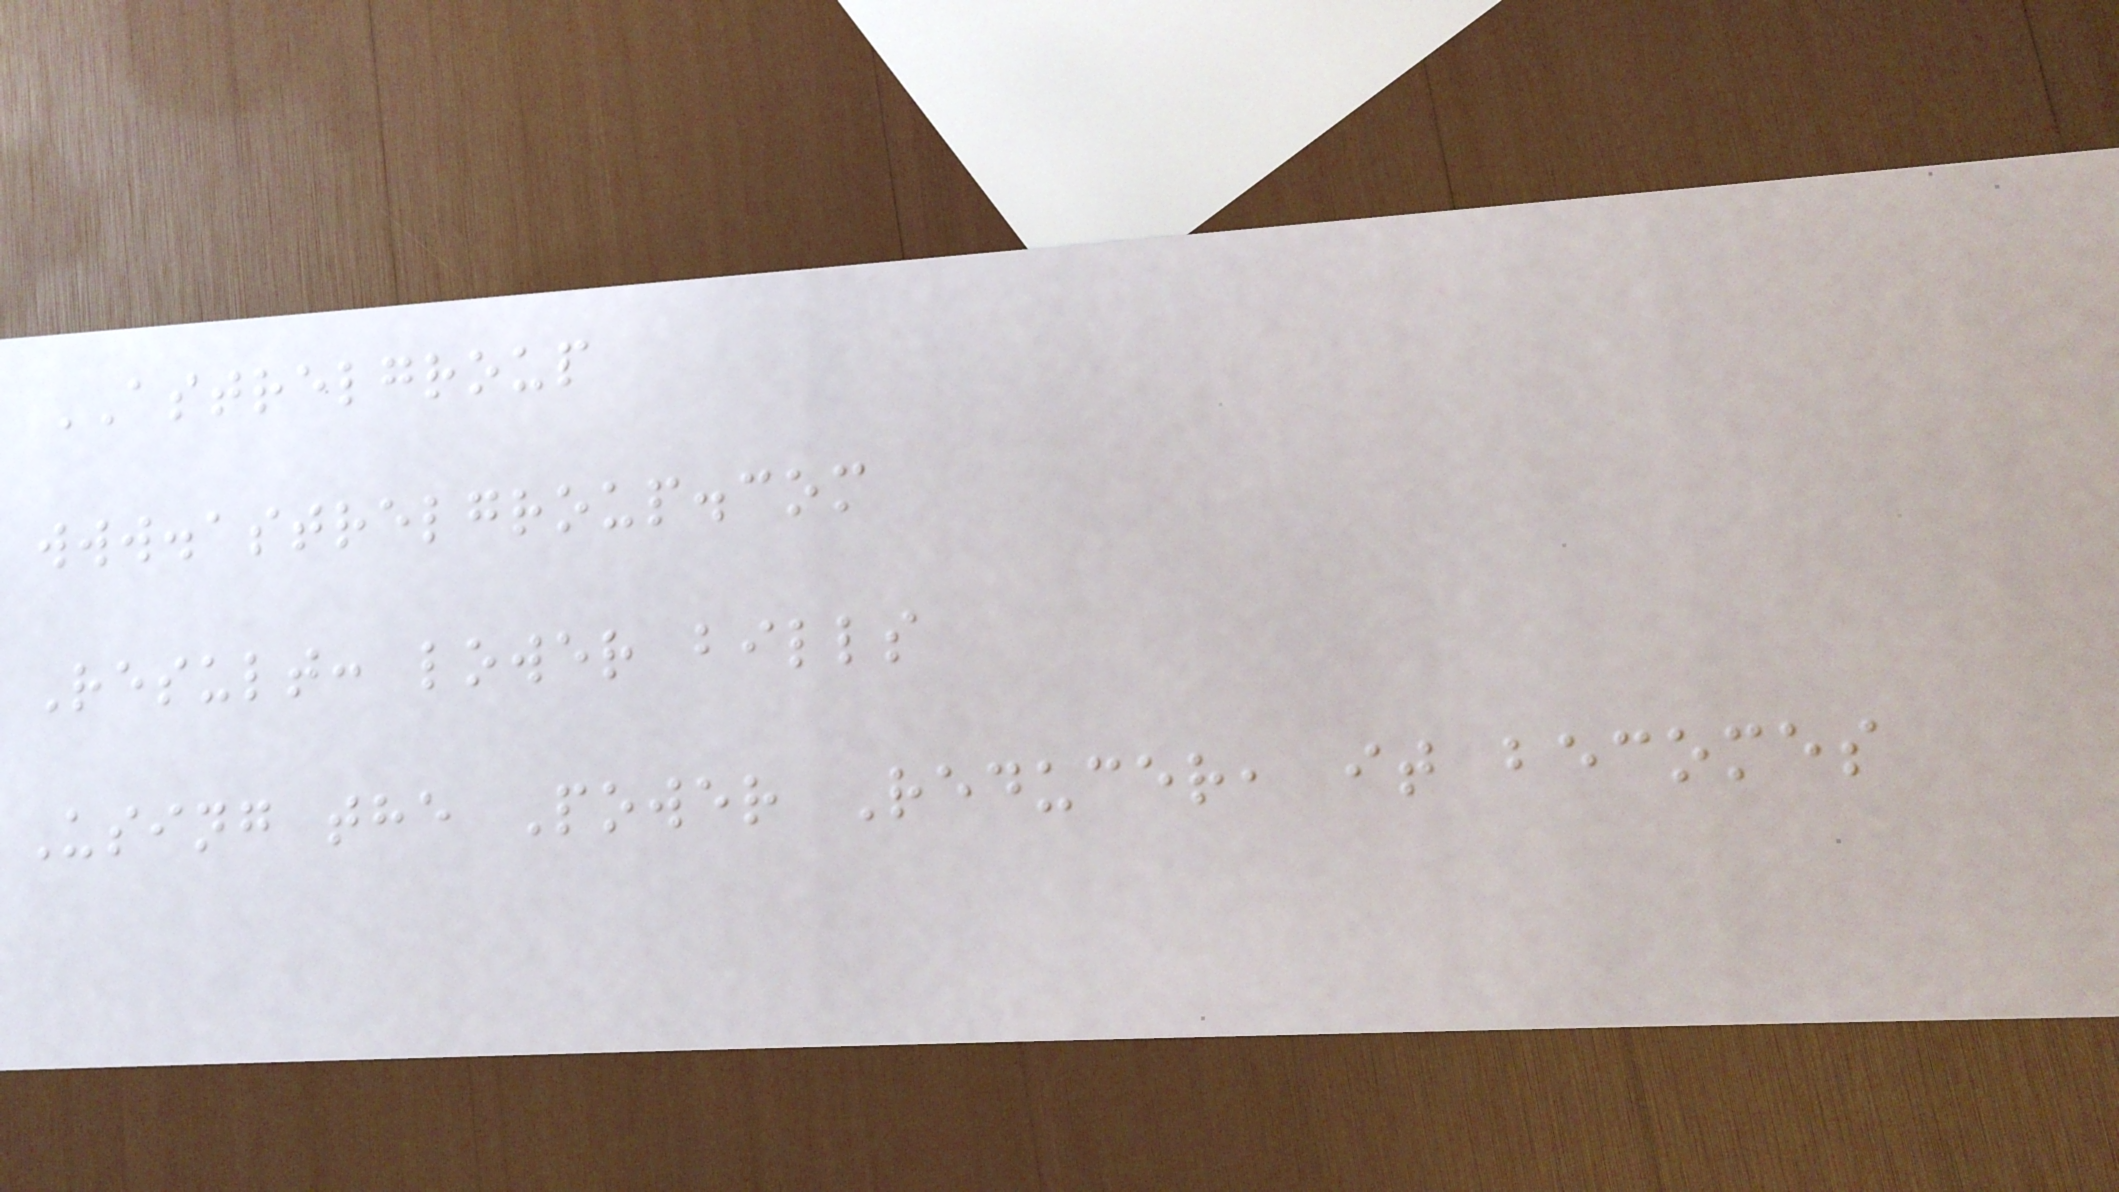ASTRELGROUP
www.astrelgroup.com
Result: lower bills
Using the Power Reducer, it becomes
